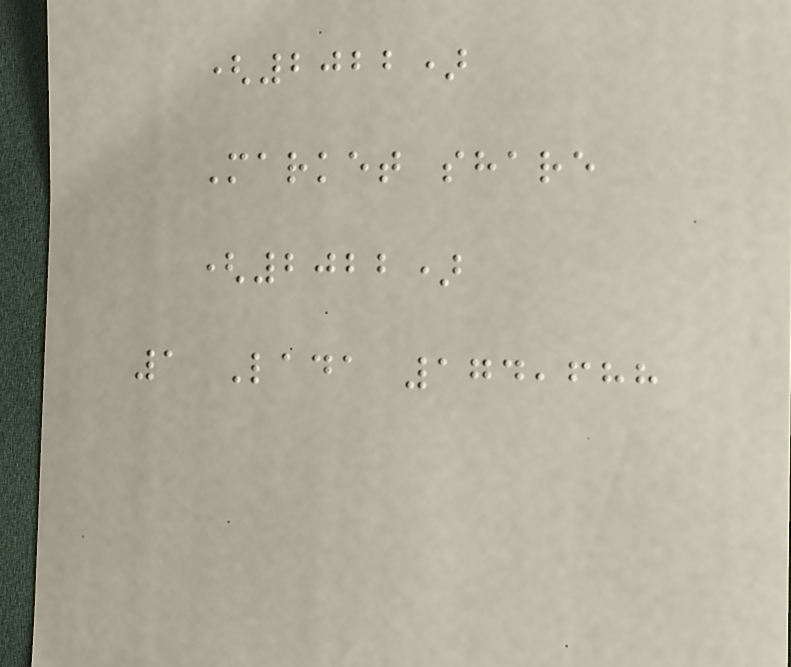(2022)
Market share
(2022)
1 Lada 174,688
